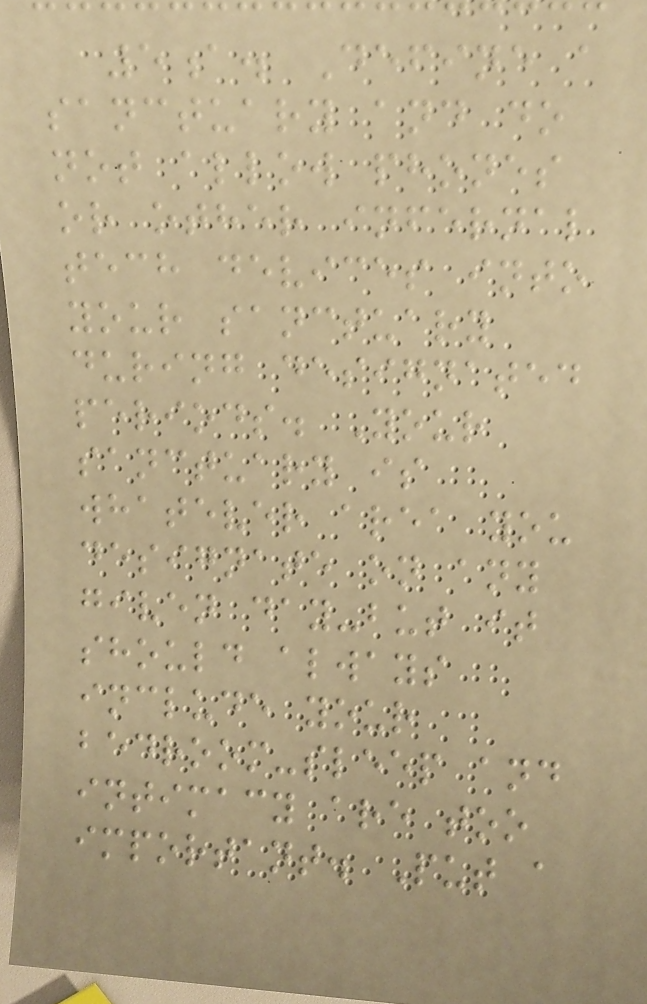5a. Define a
sanctuary and do
not allow phones
or other infernal
tech devices into
your sanctuary
during designated
periods. Your
sanctuary is
whatever area you
designate on any
given day-but it
should always
include your
bedroom-sleep and
intimacy are too
important. Put a
